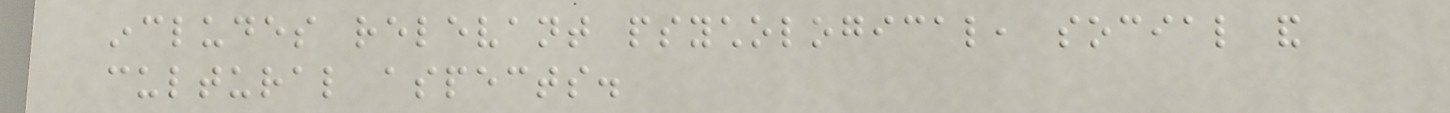includes relevant psychological, social and
cultural aspects.
